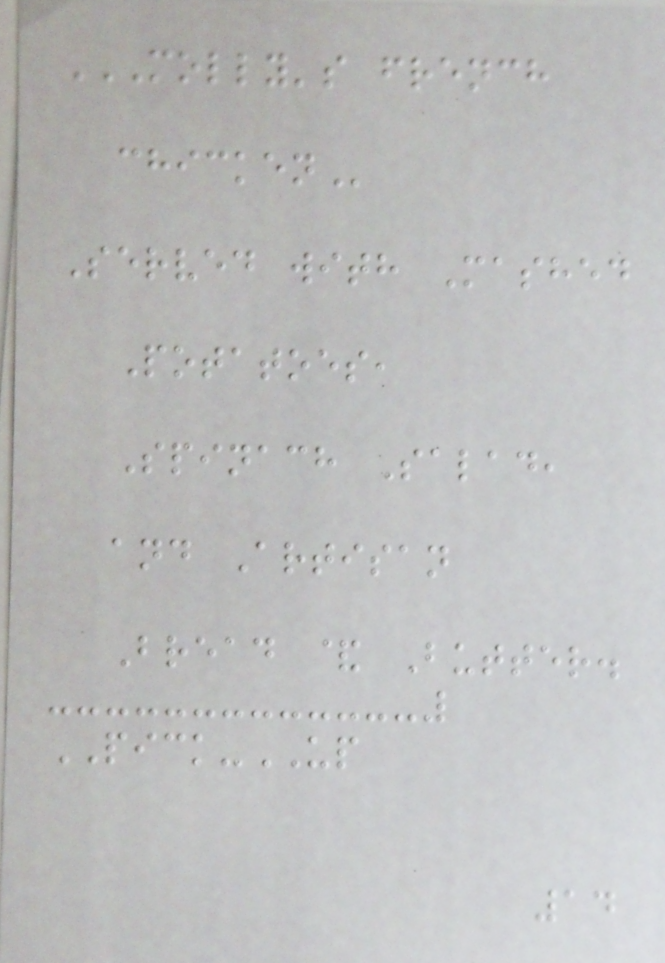MOLLY'S FRENCH
CHICKEN
Served with Mashed
Potatoes,
Spinach Salad,
and Artisan
Bread & Butter.
PICK-UP
14
